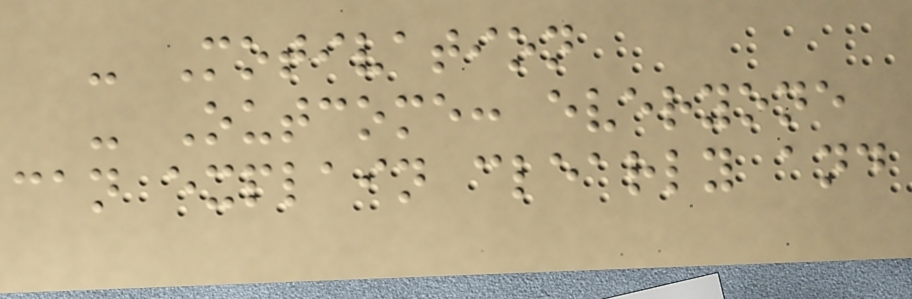- Motivation
- Outcome: everyone
can explain clearly and
